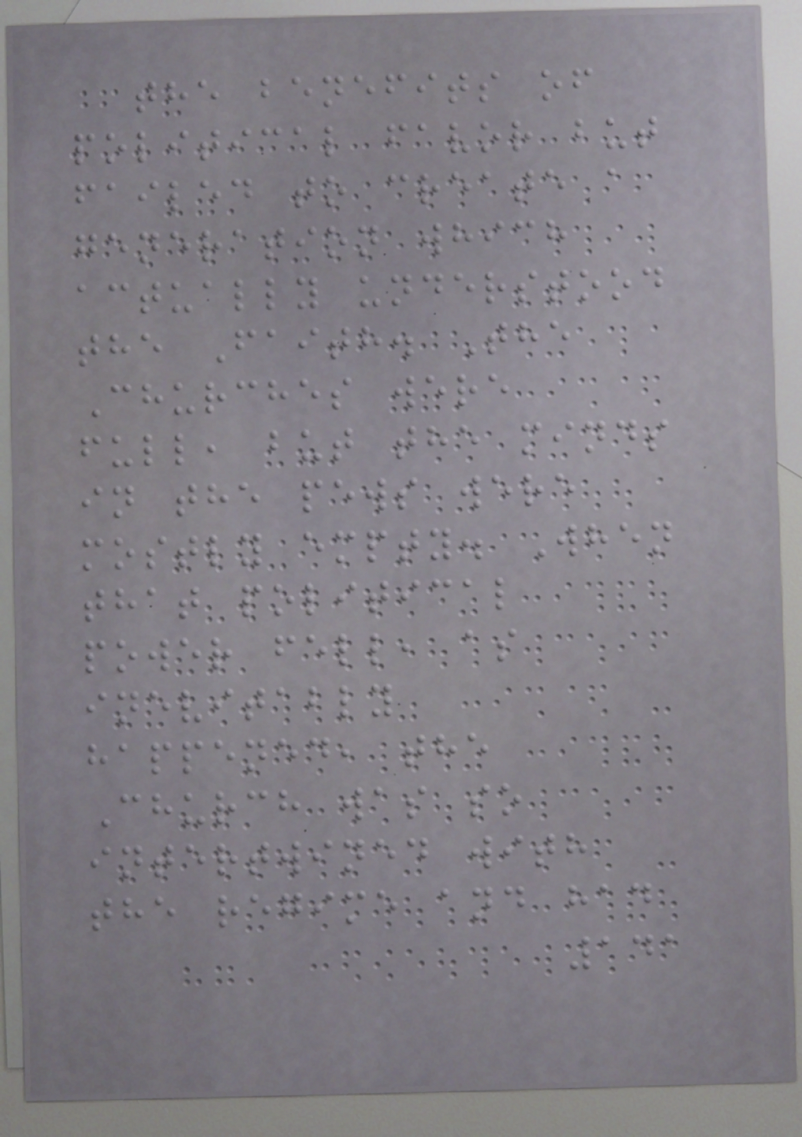the benefits of
political favor but
failed to create a
generation which
actually understood
the Faith. The
Churches were
full, but the minds
in the pews were
mostly empty. When
that political
power fell, as
inevitably
happened, the
Church was so
intertwined with
the regime and had
141
